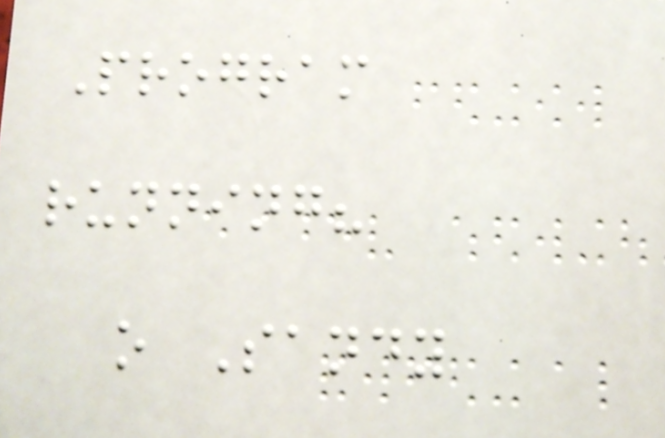Program
running?
o Sandy
